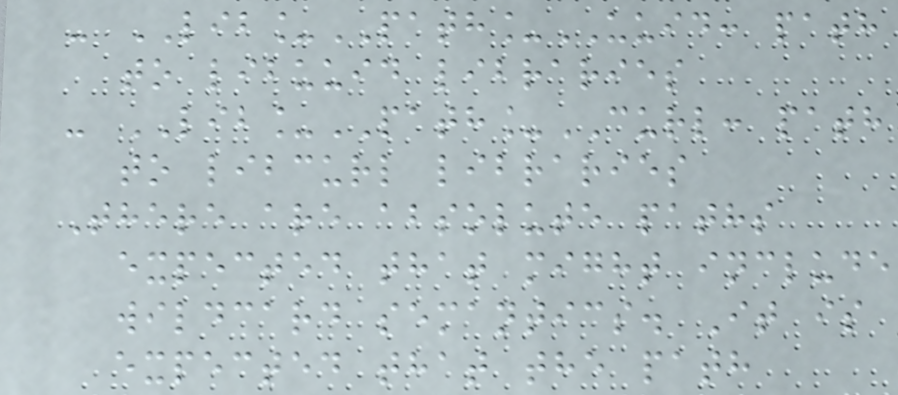- LIB_PATH_UUID: path
to libuuid libraries
- LIB_PATH_CURL: path
to libcurl libraries
There are absolute paths
expected that might include
wildcard semantics. It is
expected that the path
